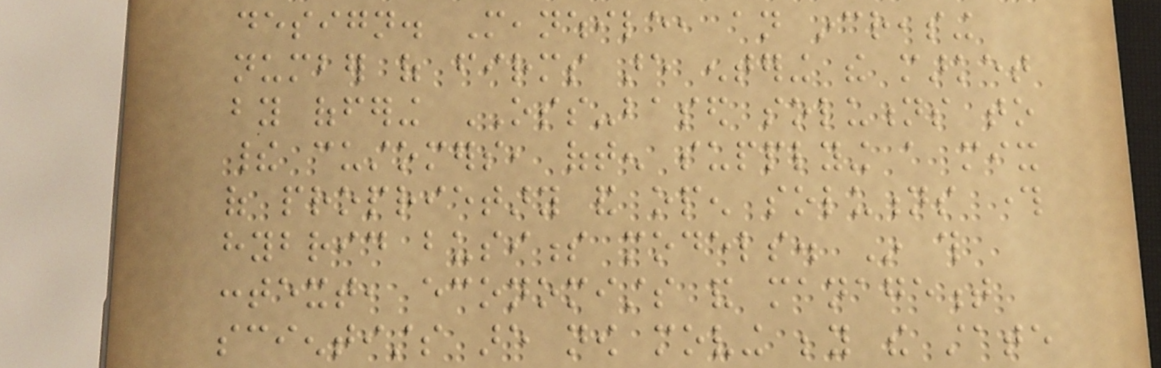design. Meanwhile, an increasing
number of firms are entering the market
by offering OSS-based solutions to
their customers, often supplying a mix
of proprietary and open solutions through
hybrid business models. In this
context, economists and management
scientists are now moving beyond the state
